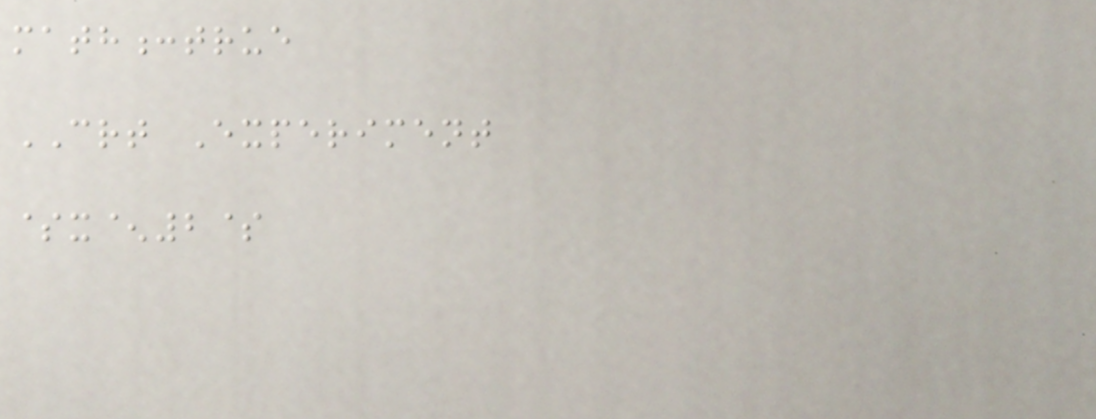math:true
CRT Experiment
$x^2$
